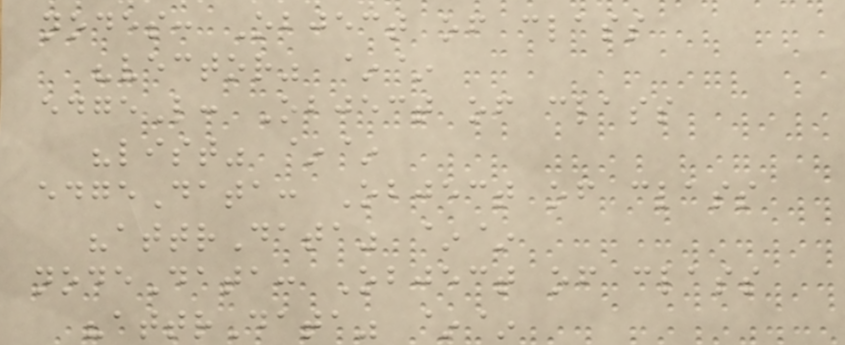nodes: Object of class
"vector" ~~
edgeL: Object of class
"list" ~~
edgeData: Object of class
"attrData" ~~
nodeData: Object of class
"attrData" ~~
